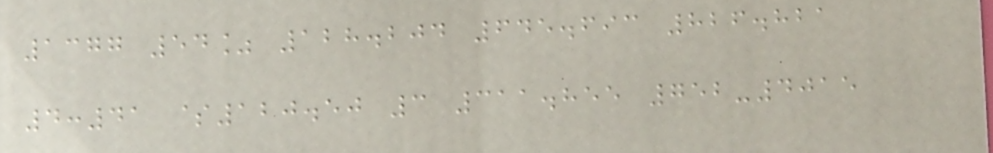1377 54% 128.204 645.693 826.821
4:41 $120.50 3 311.855 752-4015
